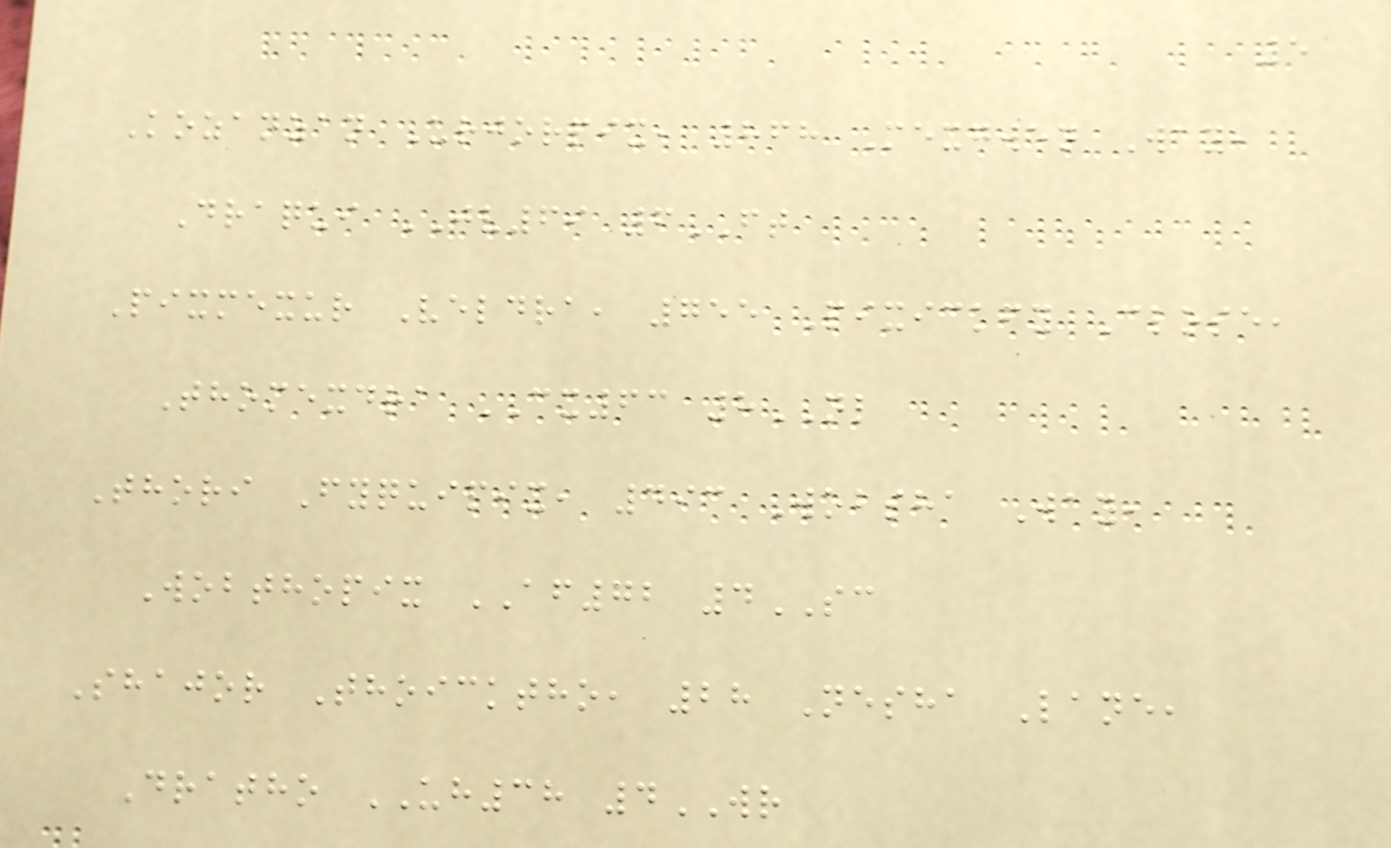5
Kozanzan Urjorpix, 868 Mexgwen Way,
Draqui JV69 6FT
Pixmexur Veldra, 755 Pixickfy Close,
Thomexdra CX63 8NL
Thori Fyquipix, 493 Wobsha Way,
Wobthopix AF72 4SC
Shajor Thoicktho, 28 Nesha Lane,
Dratho UH38 4WR
